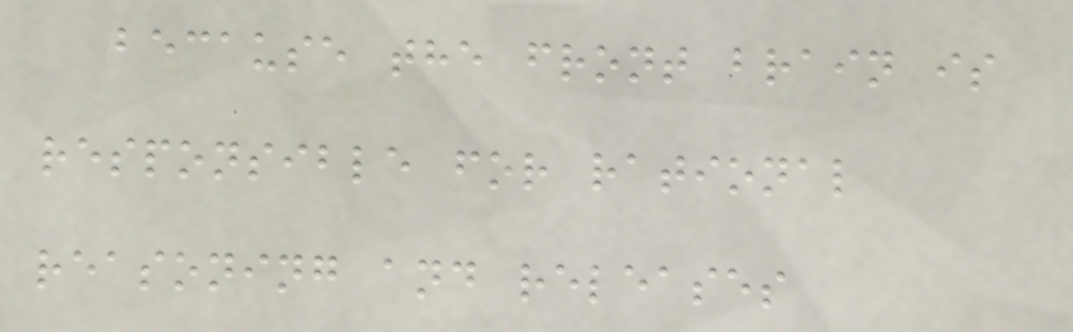because the front brain is
responsible for rational
reasoning and releases
